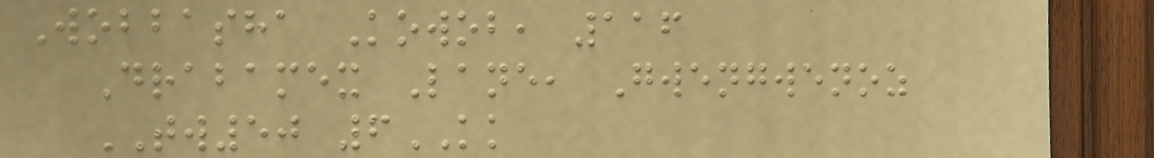Wobbasha Kowob, 116
Drabamex Lane, Gwengwenoz
TW50 6KK
